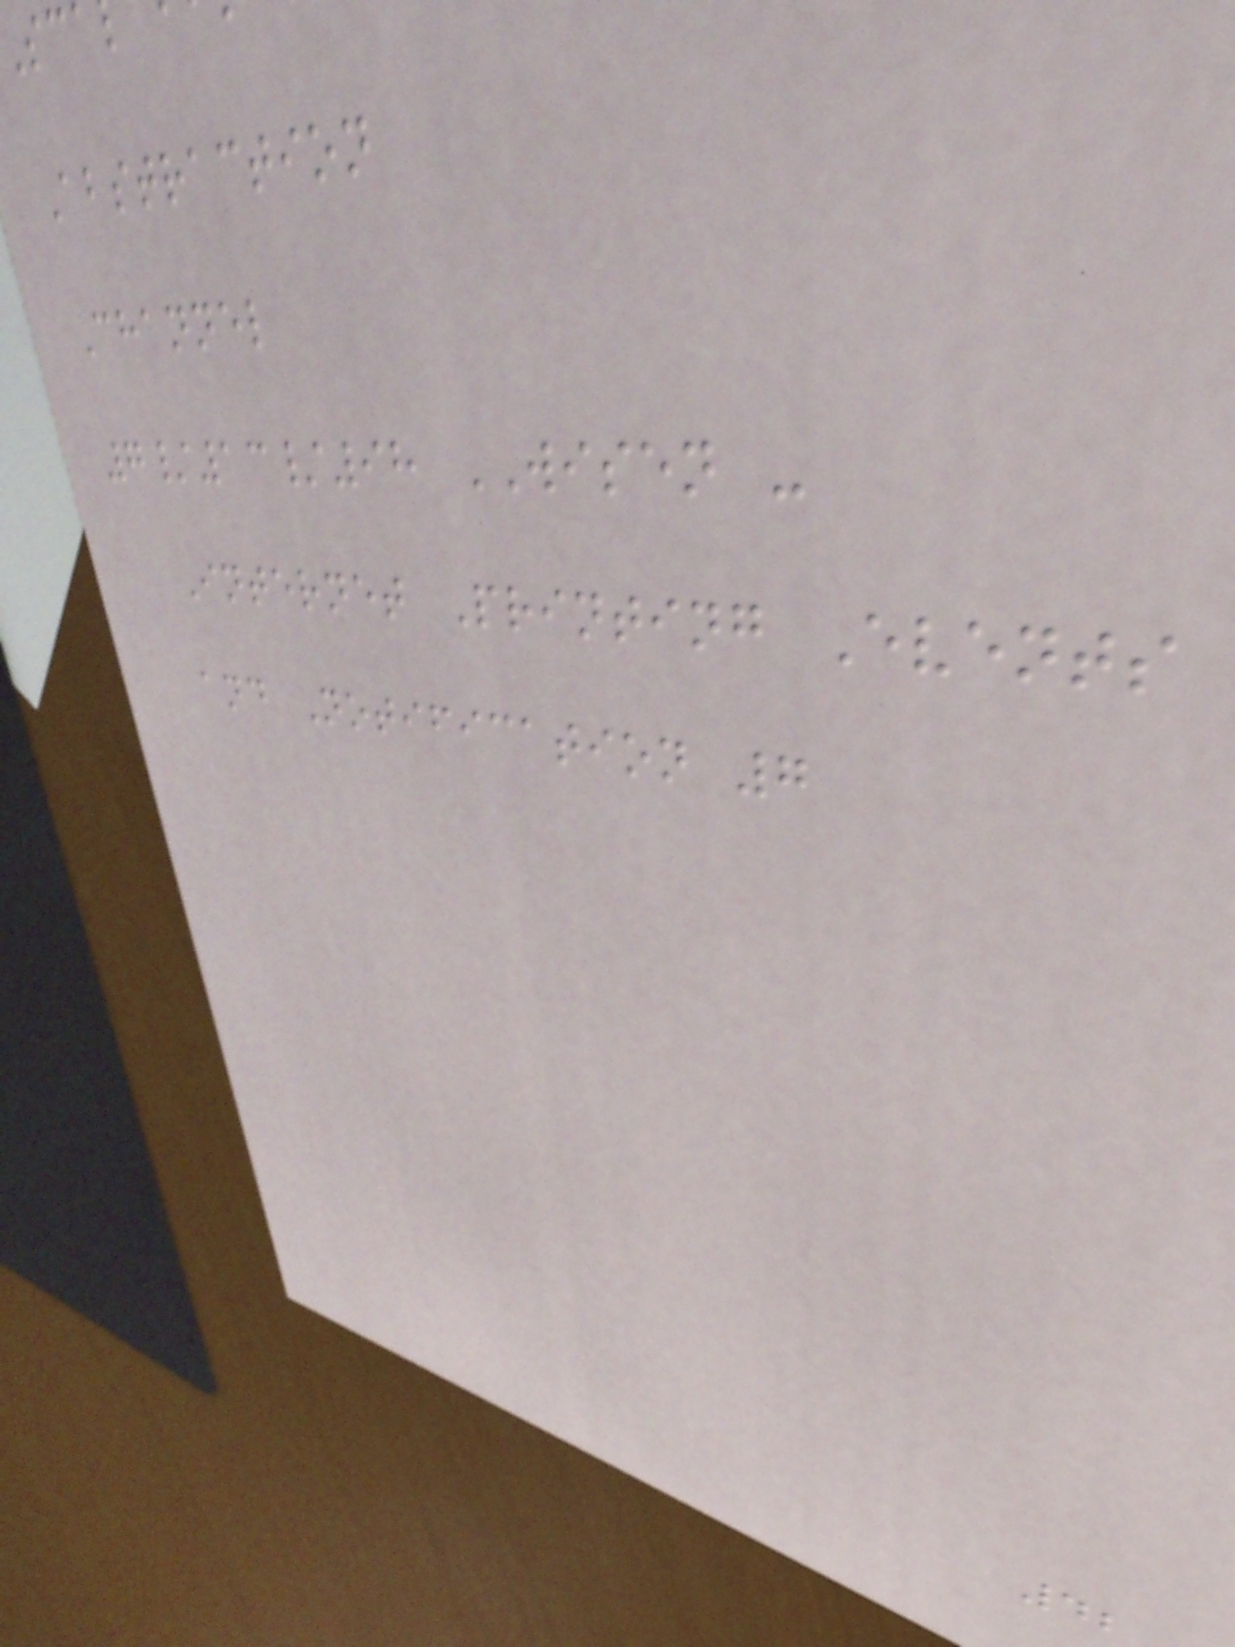Abstraction
Channel
7/13/98 WISEN -
Internet Printing Events
and Notification 7
